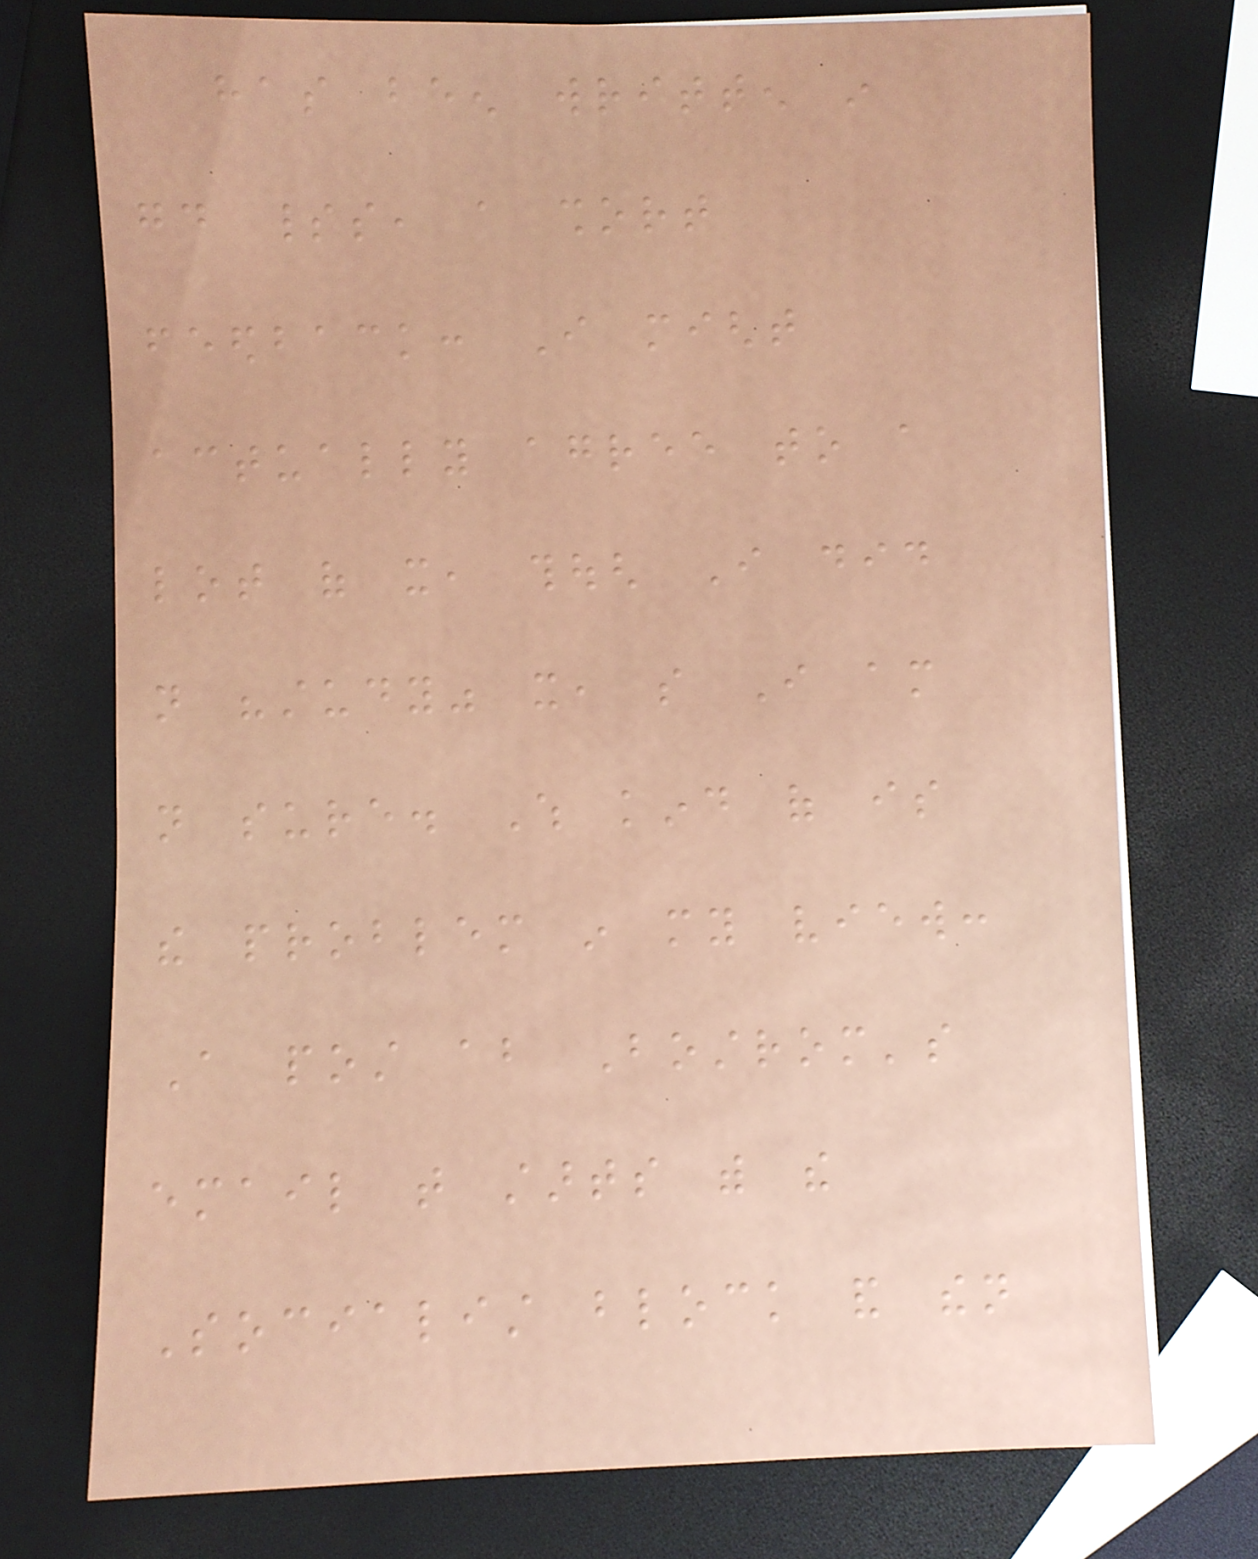has been written in
good spirits, a short
feedback: I might
actually agree to a
lot of it, though I did
not "study" it, so I am
not sure. Which kind of is
the problem in my view:
A post about Bostrom's
email that starts with the
Socialist block and then
